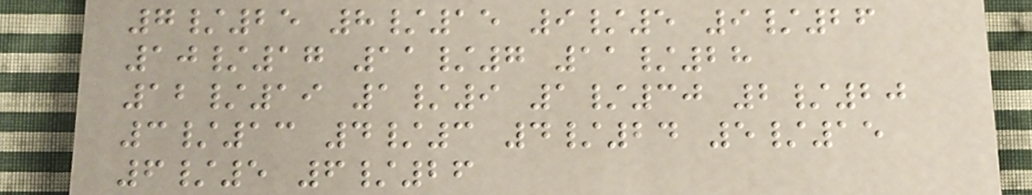7/25 8/15 9/5 9/26
10/17 11/7 11/28
12/19 1/9 1/30 2/20
3/13 4/3 4/24 5/15
6/5 6/26
